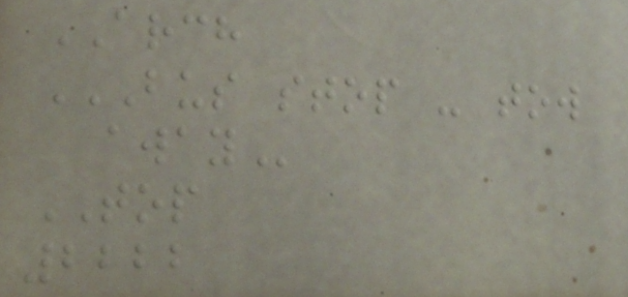ARCH
BUS STOP - TOW
AWAY
TOP
2222
